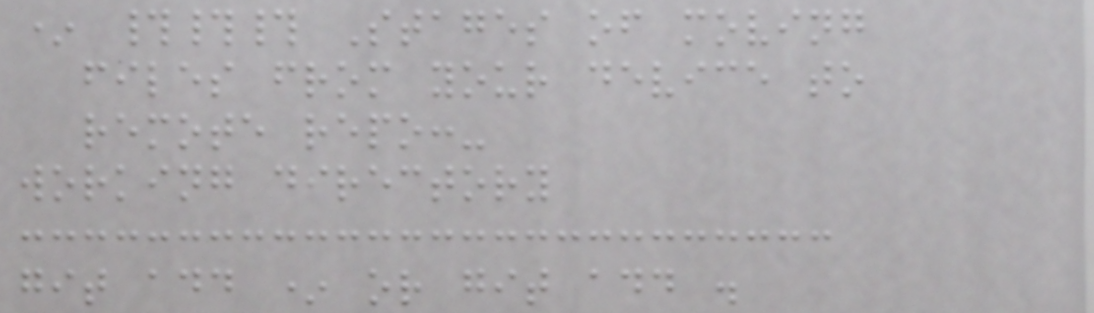* ### Stages of moving
files from your device to
remote repo:-
working directory
git add * or git add .
